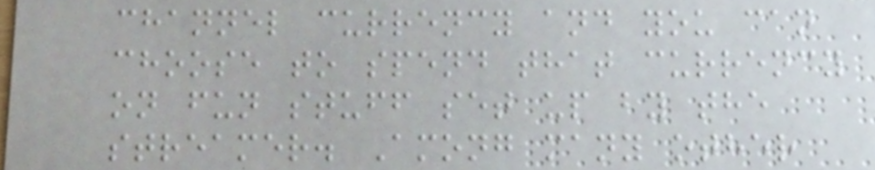channel currency and you can
choose to spend that currency
on fun stuff set up by the
streamer. Among many other
